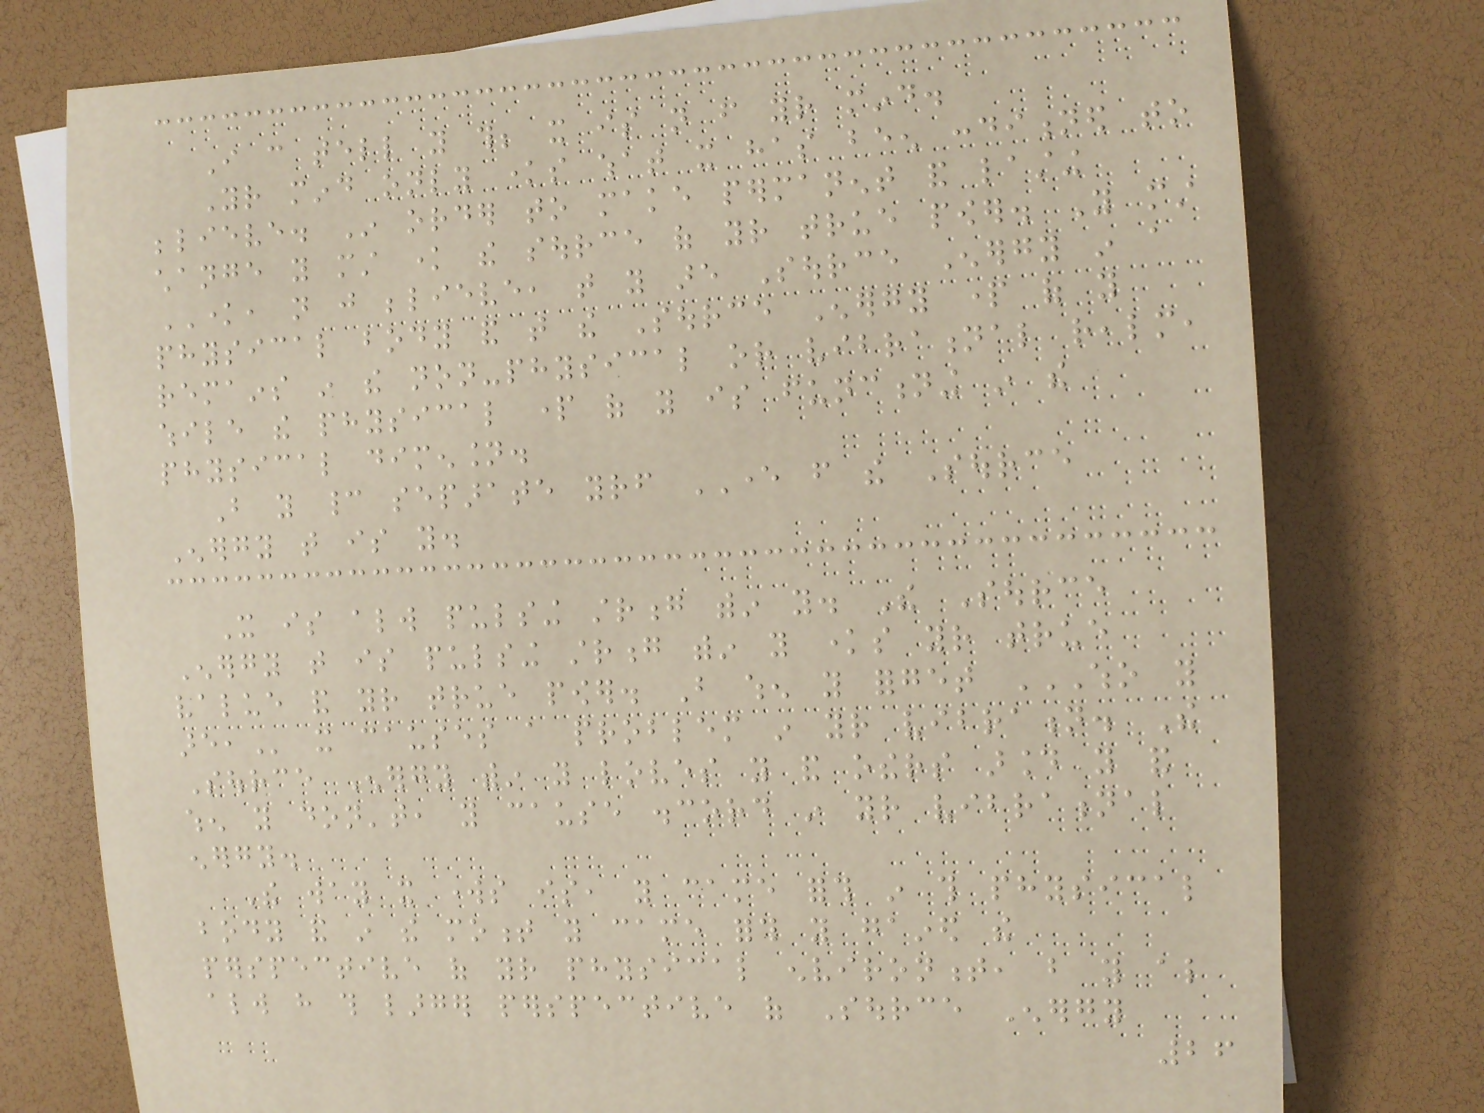I can tell you this; it is not from your mind.
Your mind only knows what it has been conditioned to
believe. In order to make permanent and lasting
change you must know the source of your true power. You must
KNOW, not just believe, that you are Source Energy in a
physical body and that the Source Energy part of you
remains in the non-physical or vibrational realm,
while the physical part of you is functioning in the
physical dimension.
But you cannot separate yourself EVER from the Source
Energy that is you.
It is always pulsing strong within you. The Source
Energy that is pulsing strong within you knows your true
value and your true power. But when you forget WHO YOU
ARE, it causes a problem in your vibration. The
Source Energy within you loves you and others around you and
when you don't, you cause discord in your vibrational
energy.
The way it works is, you came forth in this physical
body and in the moment you came forth you gained the
perspective of your physical environment, but you also
always have this larger perspective of Source Energy
26
